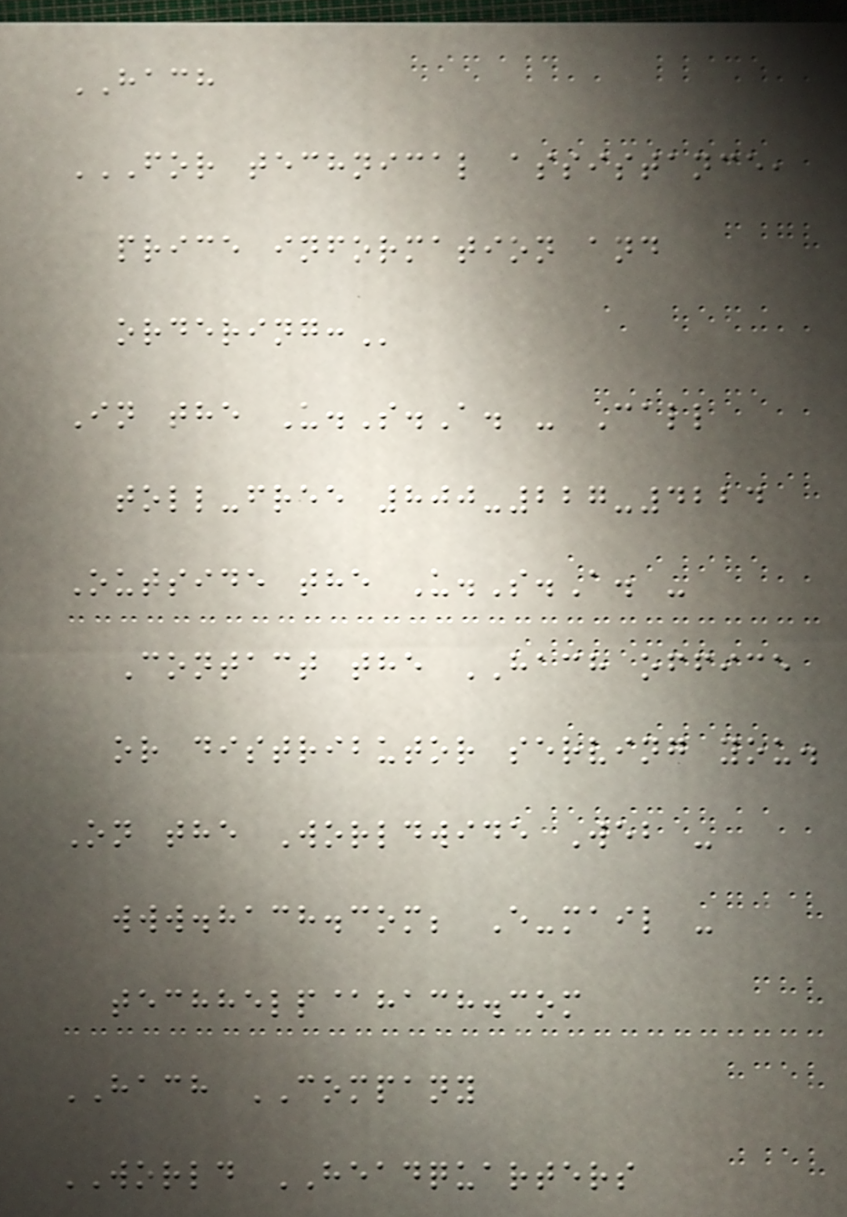HACH
FOR TECHNICAL ASSISTANCE,
PRICE INFORMATION AND
ORDERING:
In the U.S.A. - Call
toll-free 800-227-4224
Outside the U.S.A. -
Contact the HACH office
or distributor serving you.
On the Worldwide Web -
www.hach.com; E-mail -
techhelp@hach.com
HACH COMPANY
WORLD HEADQUARTERS
